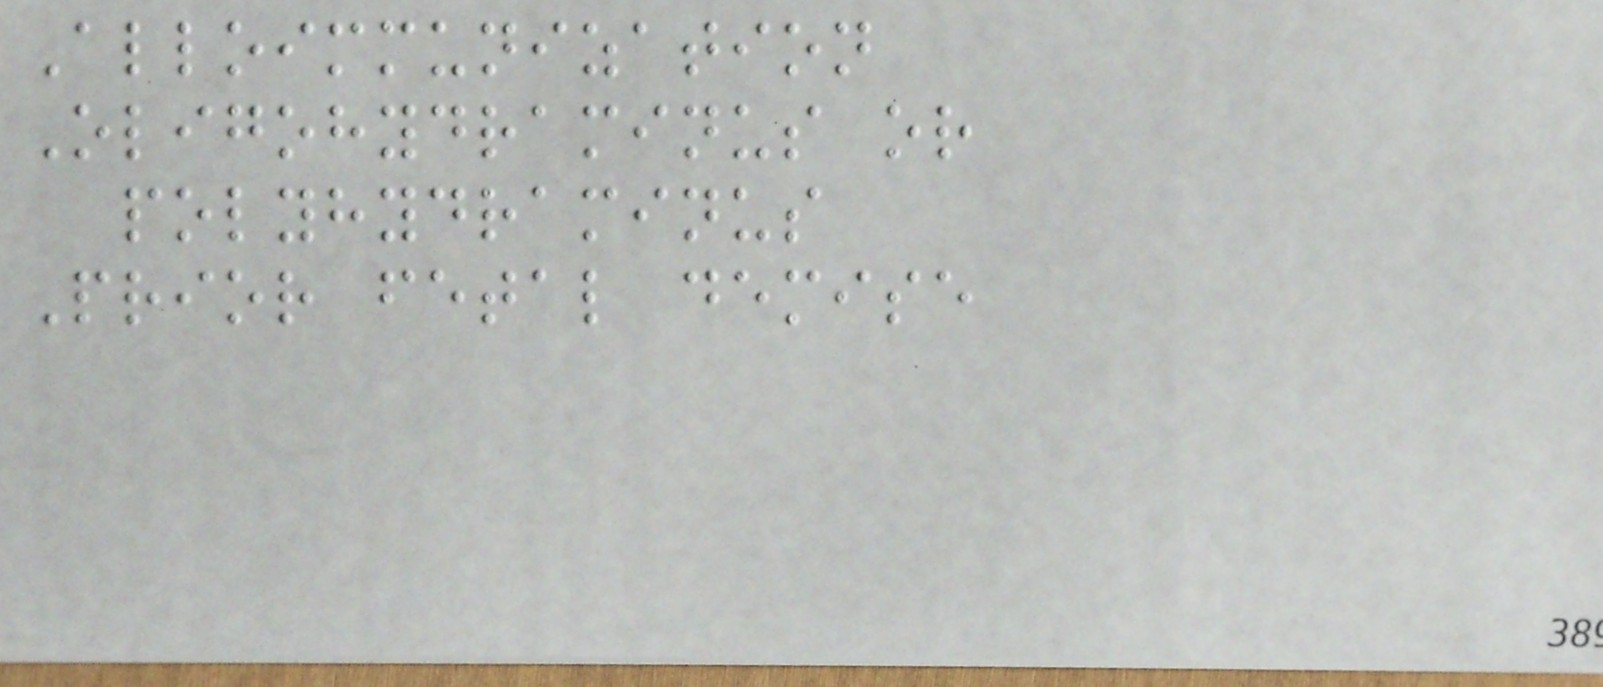Alloimmunization
Oligohydraminus or
polyhydraminus
Prior fetal demise
